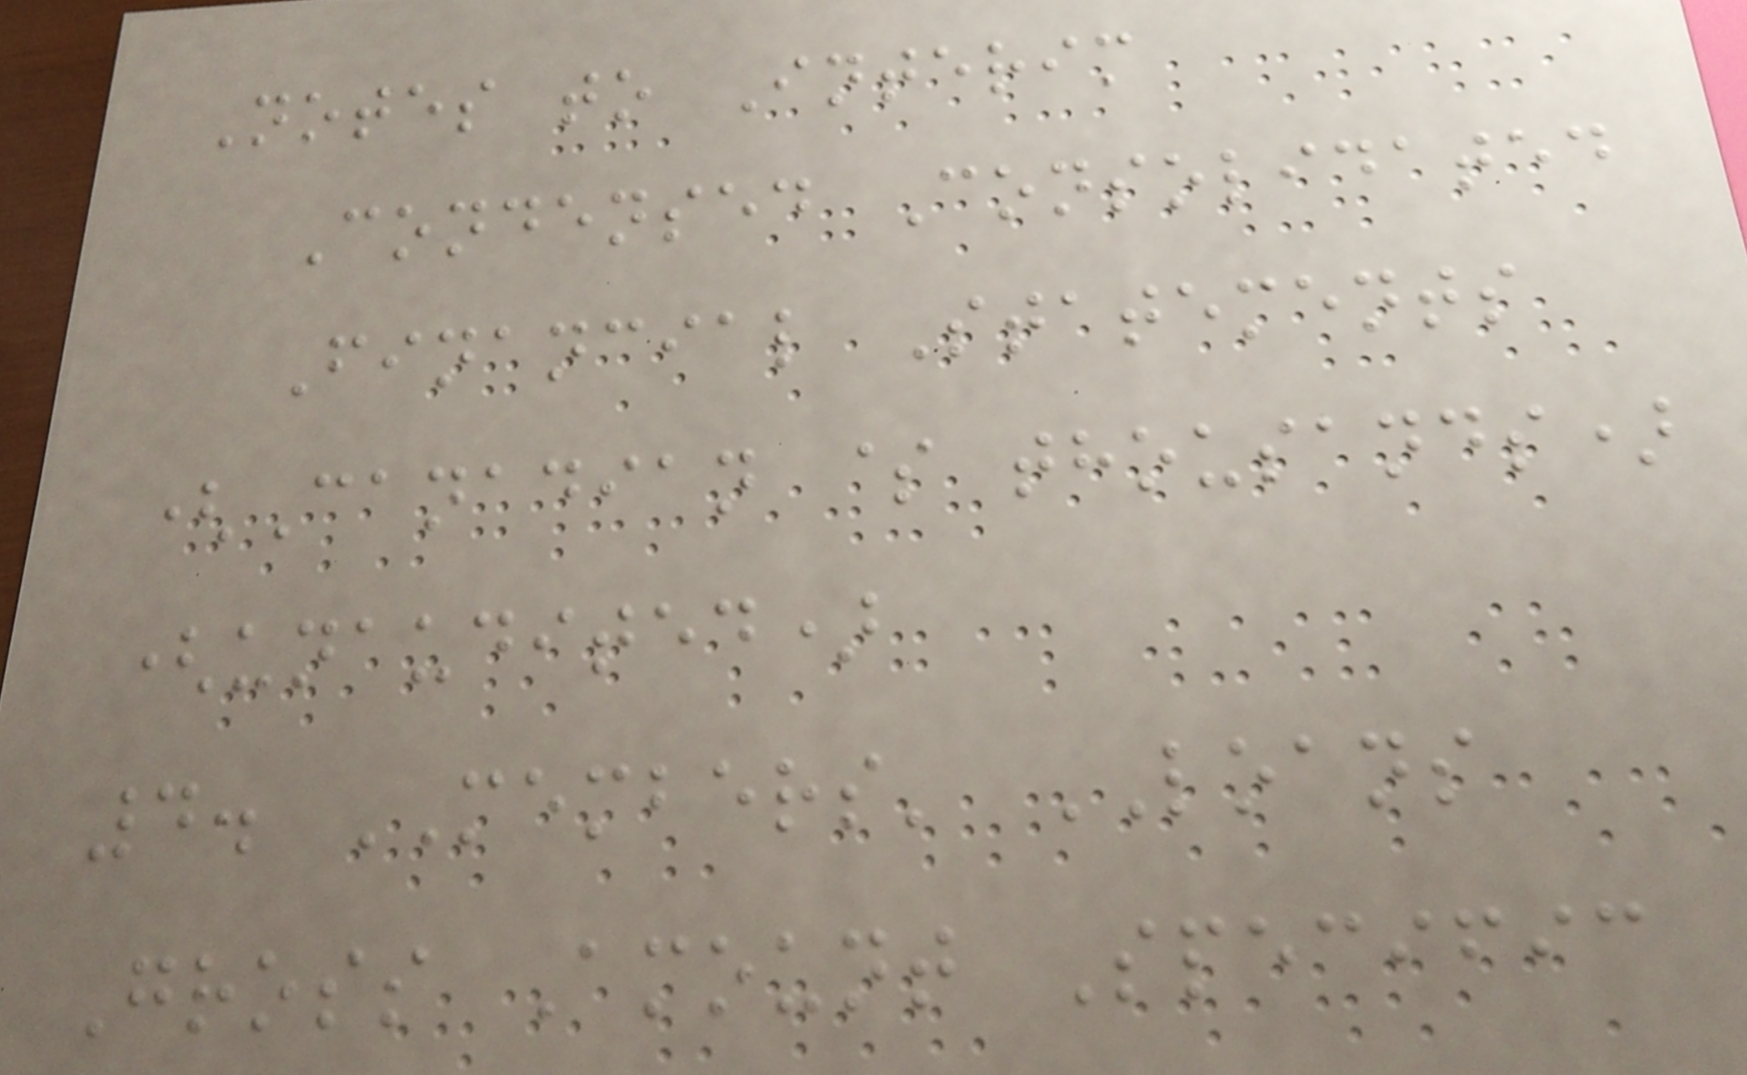Notes to Interim
Condensed Consolidated
Financial Statements
(Canadian $ thousands)
(unaudited)
4. MEMBERS' LOANS
Gross Amount Specific
